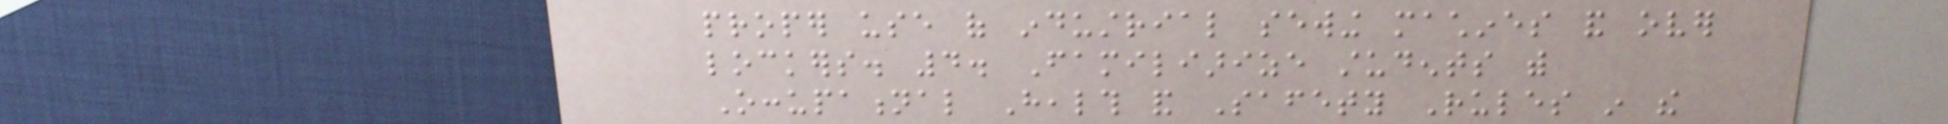proper use of industrial sewing machines and over
lockers. 4. Familiarize students with
Occupational Health and Safety Rules in the
